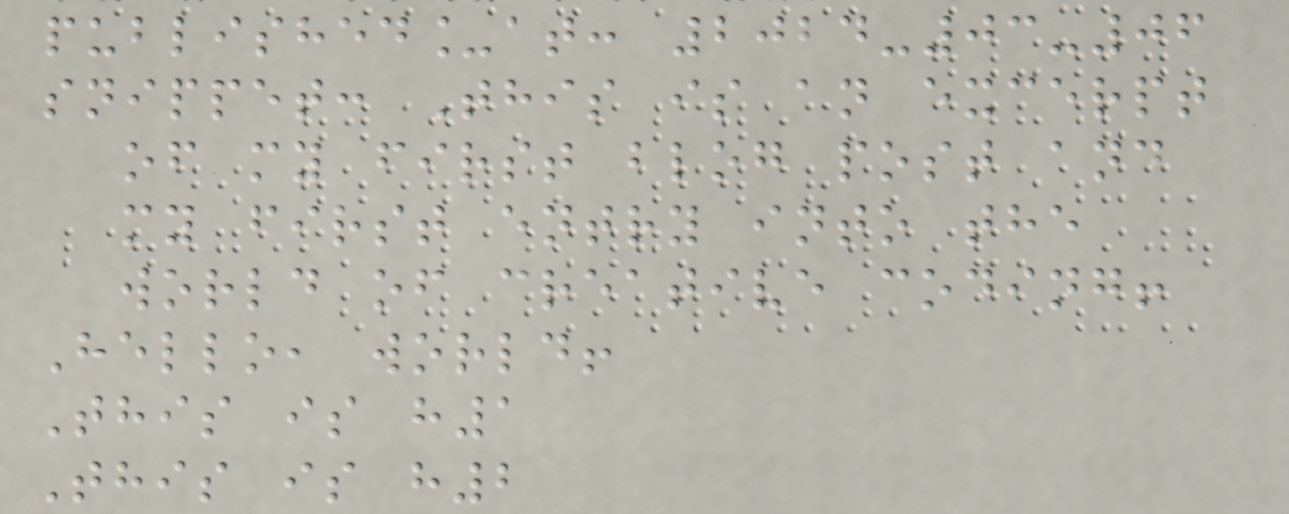published_at: 2024-03-06
snippet: This is an excerpt
of my first blog post and
my first entry into the
world of creative coding!
Hello, world!
This is h1
This is h2
